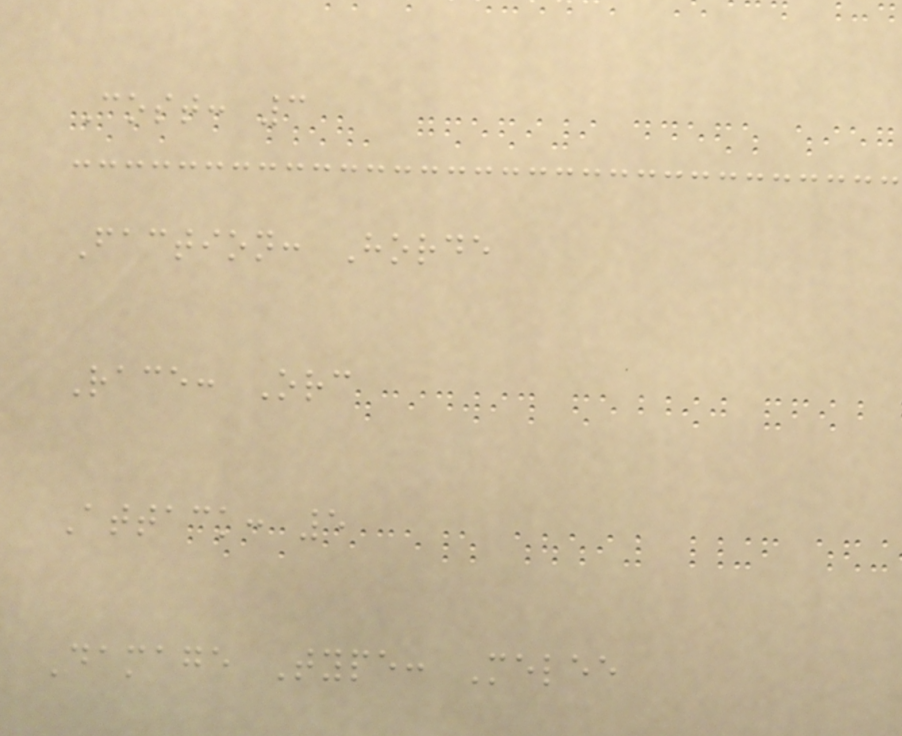Cost: 3
Faction: Horde
Race: Orc
Attack: 5
Damage Type: Melee
